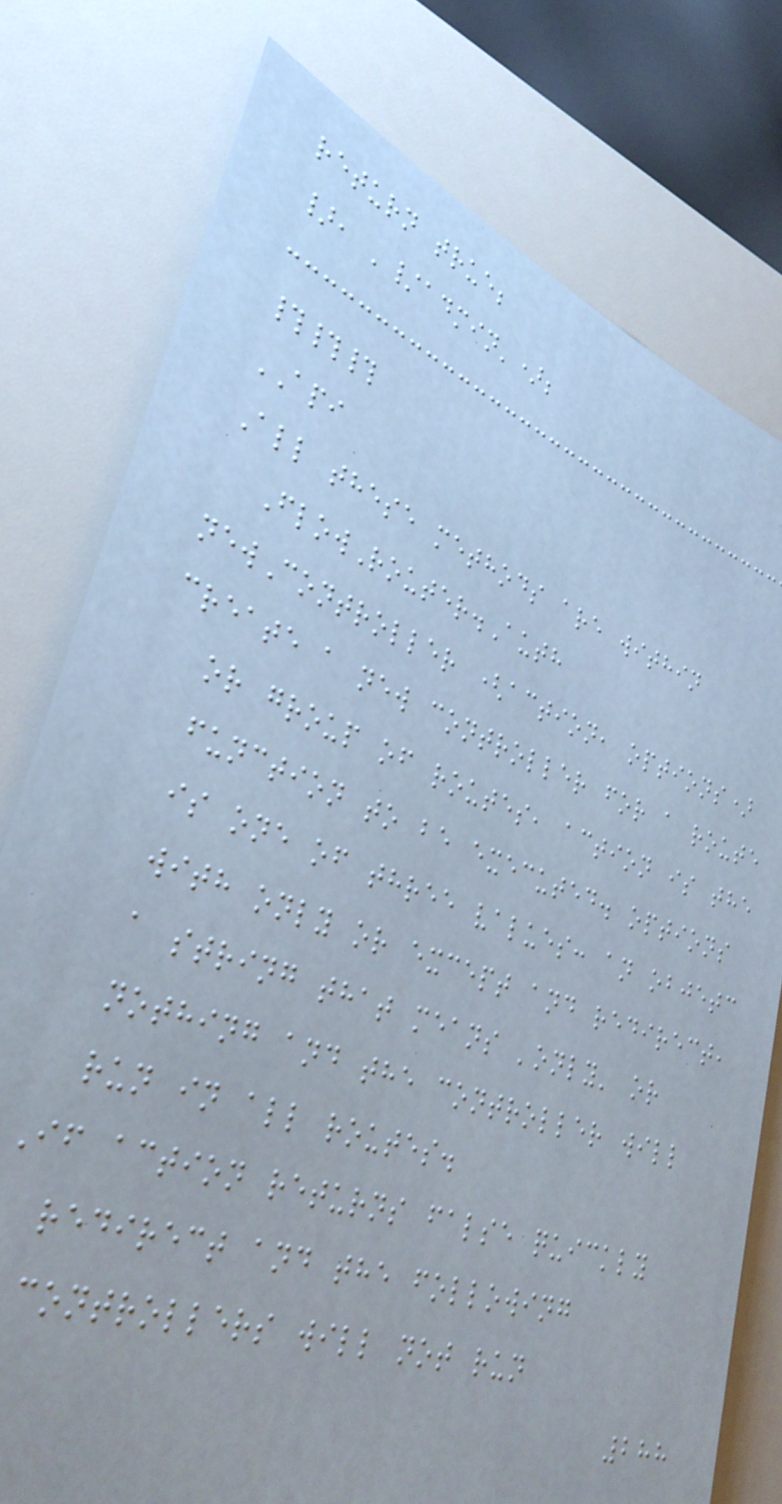return true;
}, '/admin');
###
API
All these methods are within
FlowRouter.Auth
newController (action, options)
create a new controller for a route
or group of routes, action is the
function to be executed. options
is one of three values: an objetc
with only or except and redirect,
a string that means 'only' or
nothing and the controller will
run in all routes.
If action returns false quickly
redirect and the following
controllers will not run
288
